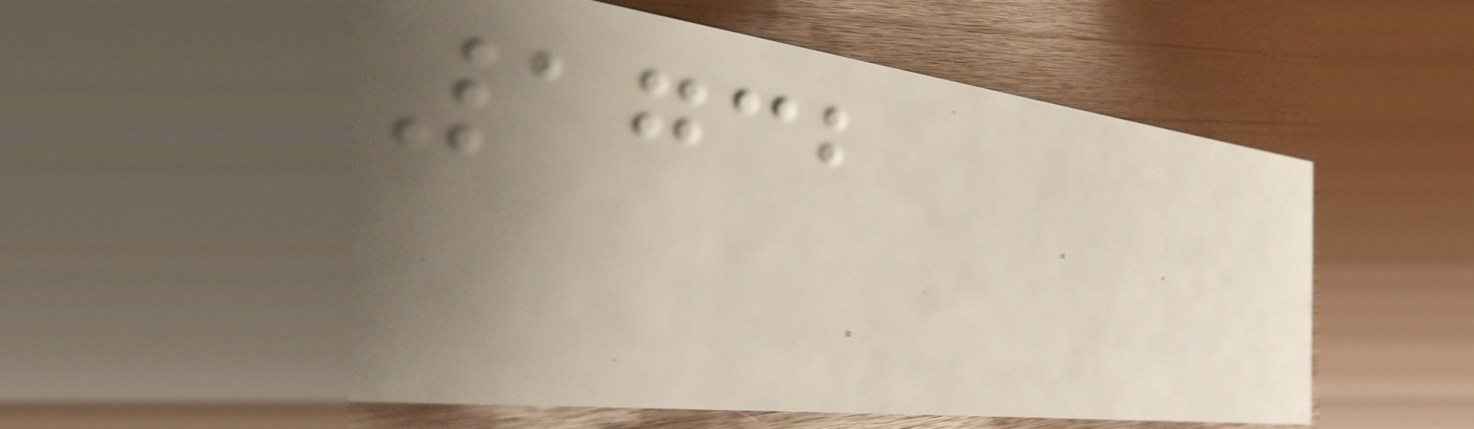1732
